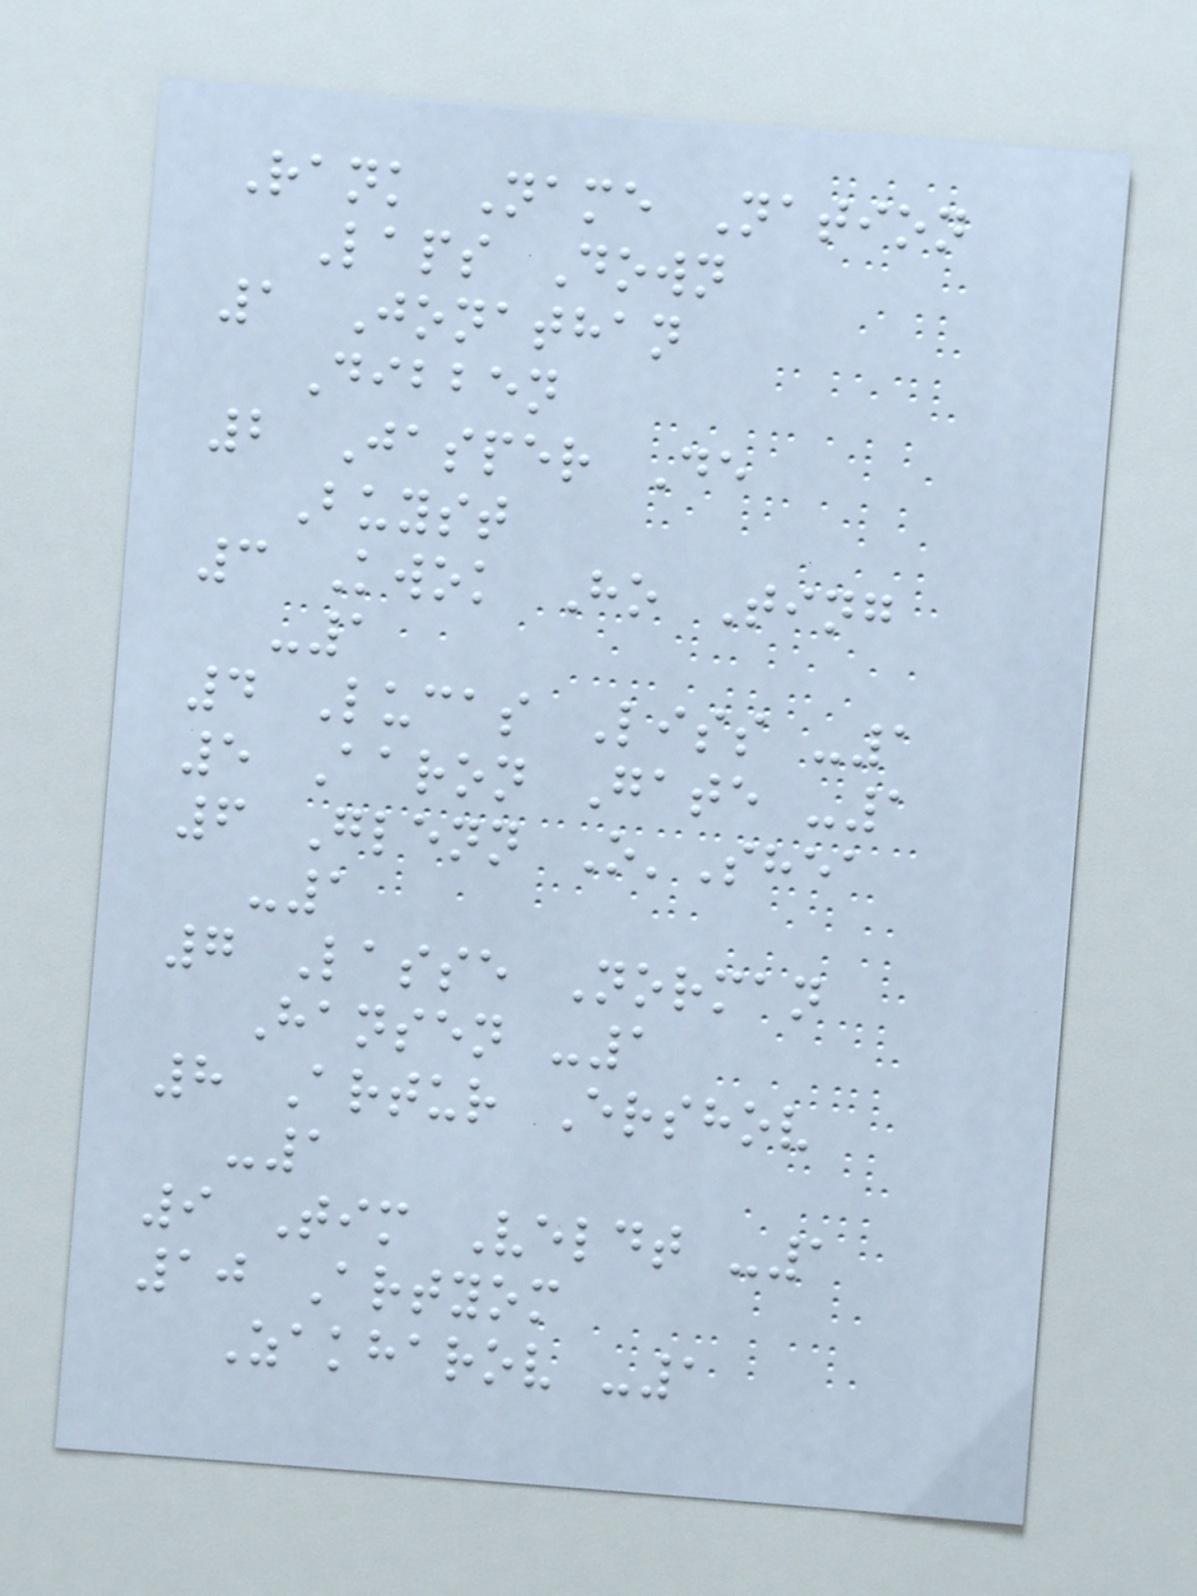Rank Name Nation
Laps Down
1 Jonathan
Dibben
2 Jasper De
Buyst
3 Kwok Ho Ting
-1
4 Lucas Liss -1
5 Aaron Gate -1
6 Glenn O'Shea
-1
7 Lasse Norman
Hansen -1
8 Artur Ershov
-1
9 Tim Veldt -1
10 Artyom
Zakharov -1
